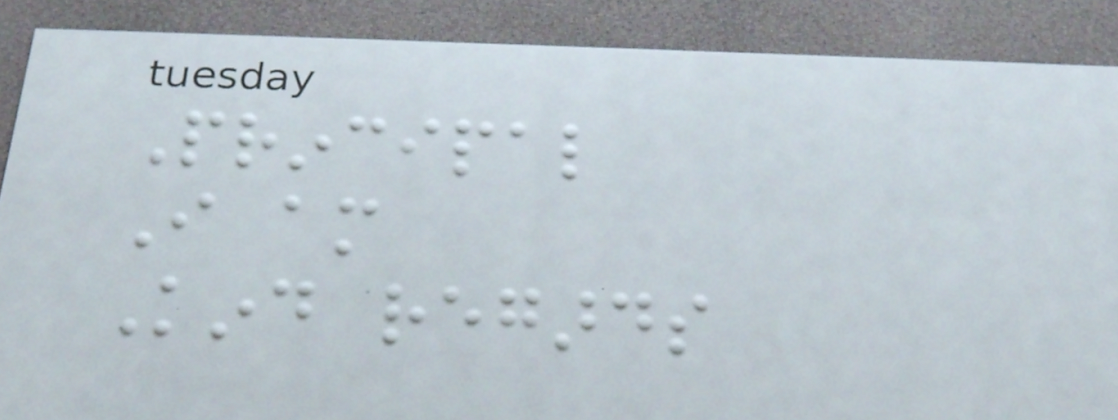Principal
I am
Kind regards
